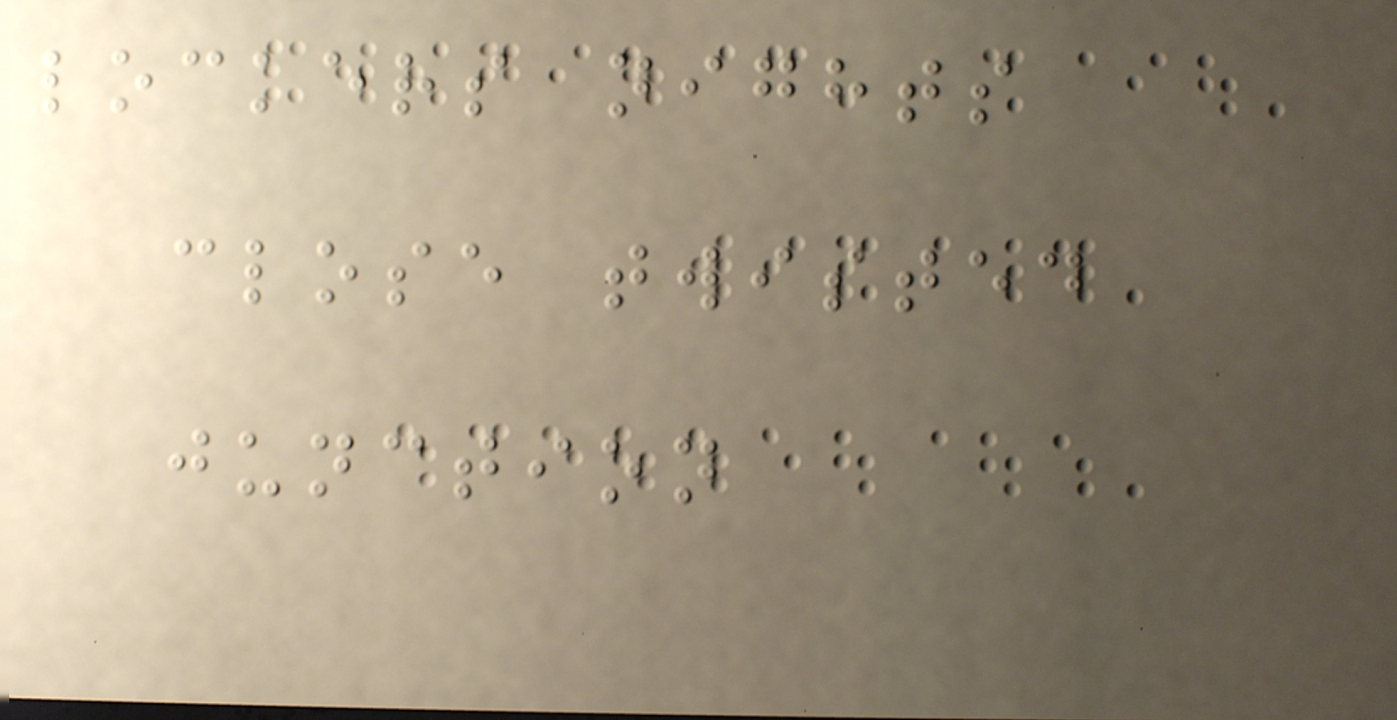lockers nights
close twisted
junction
